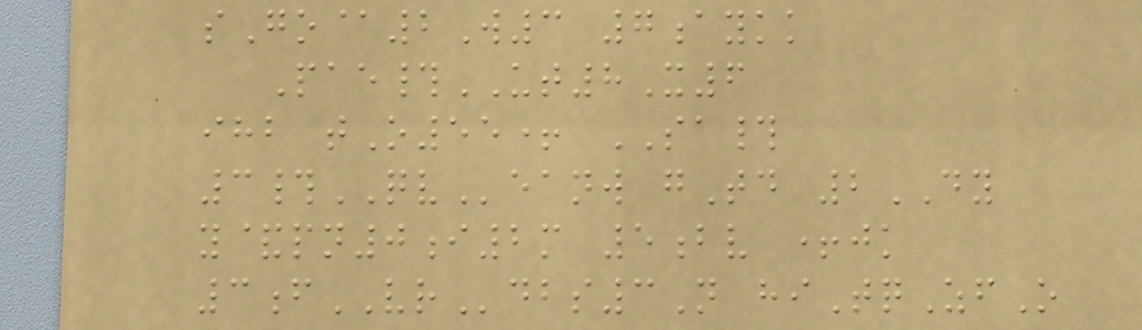sGo@2W3 7aykk
Pae#UT8X6
ihb tO55+ SA#
3#QVeanw gTd 2DY
y&pn0i2m 5bv +jk
3fVRdbs3N hiTqZfO
